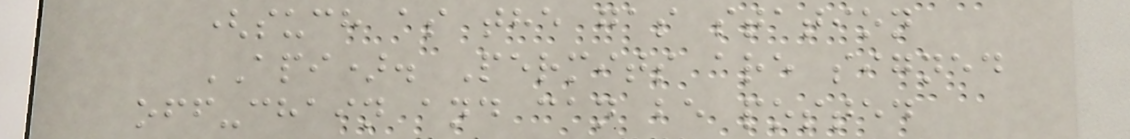(such as the gas station
API). Permits are signed
off-chain and can be posted
